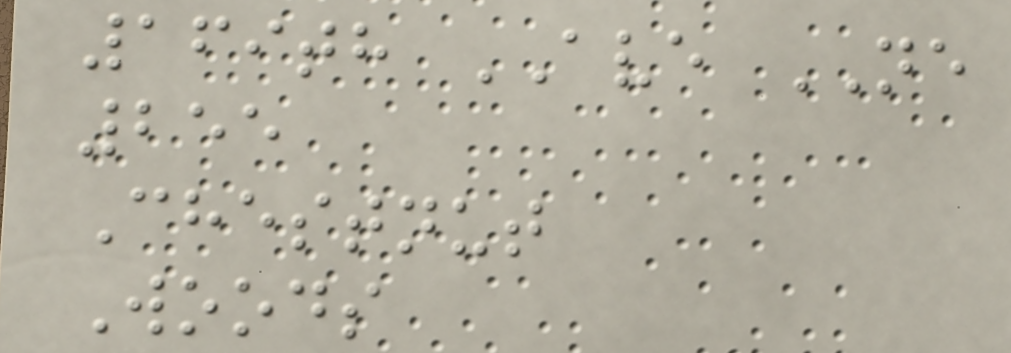169th AVE NE
255
Chestnut
Woods
